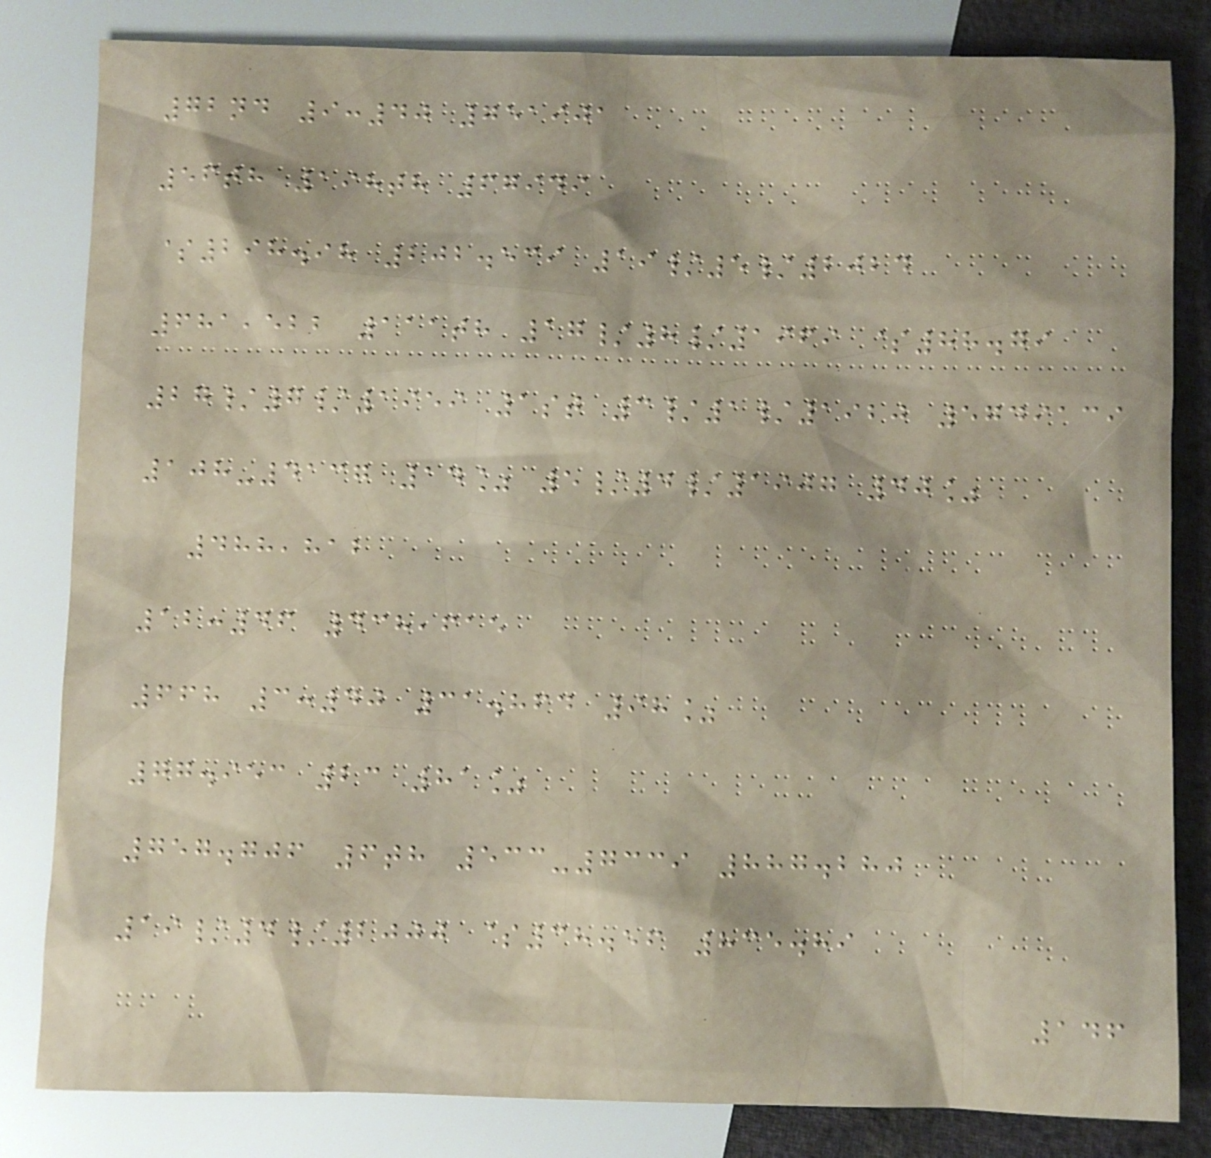72nd 9:40 751901
56th 198th 67949
$298.98 202.539 19/5/2024
681,522 111th 17/8/1969 $88.79
27/7/1959 1st 3/1/1920 5749139
108-4137 14% 5/4/1907 40%
488,812
12:46 438,615
668 3:40 31.864 98%
77.953 23 81%
757.706 6th 533-7339 887.280
19/4/2000 $38.56 835.89
146
